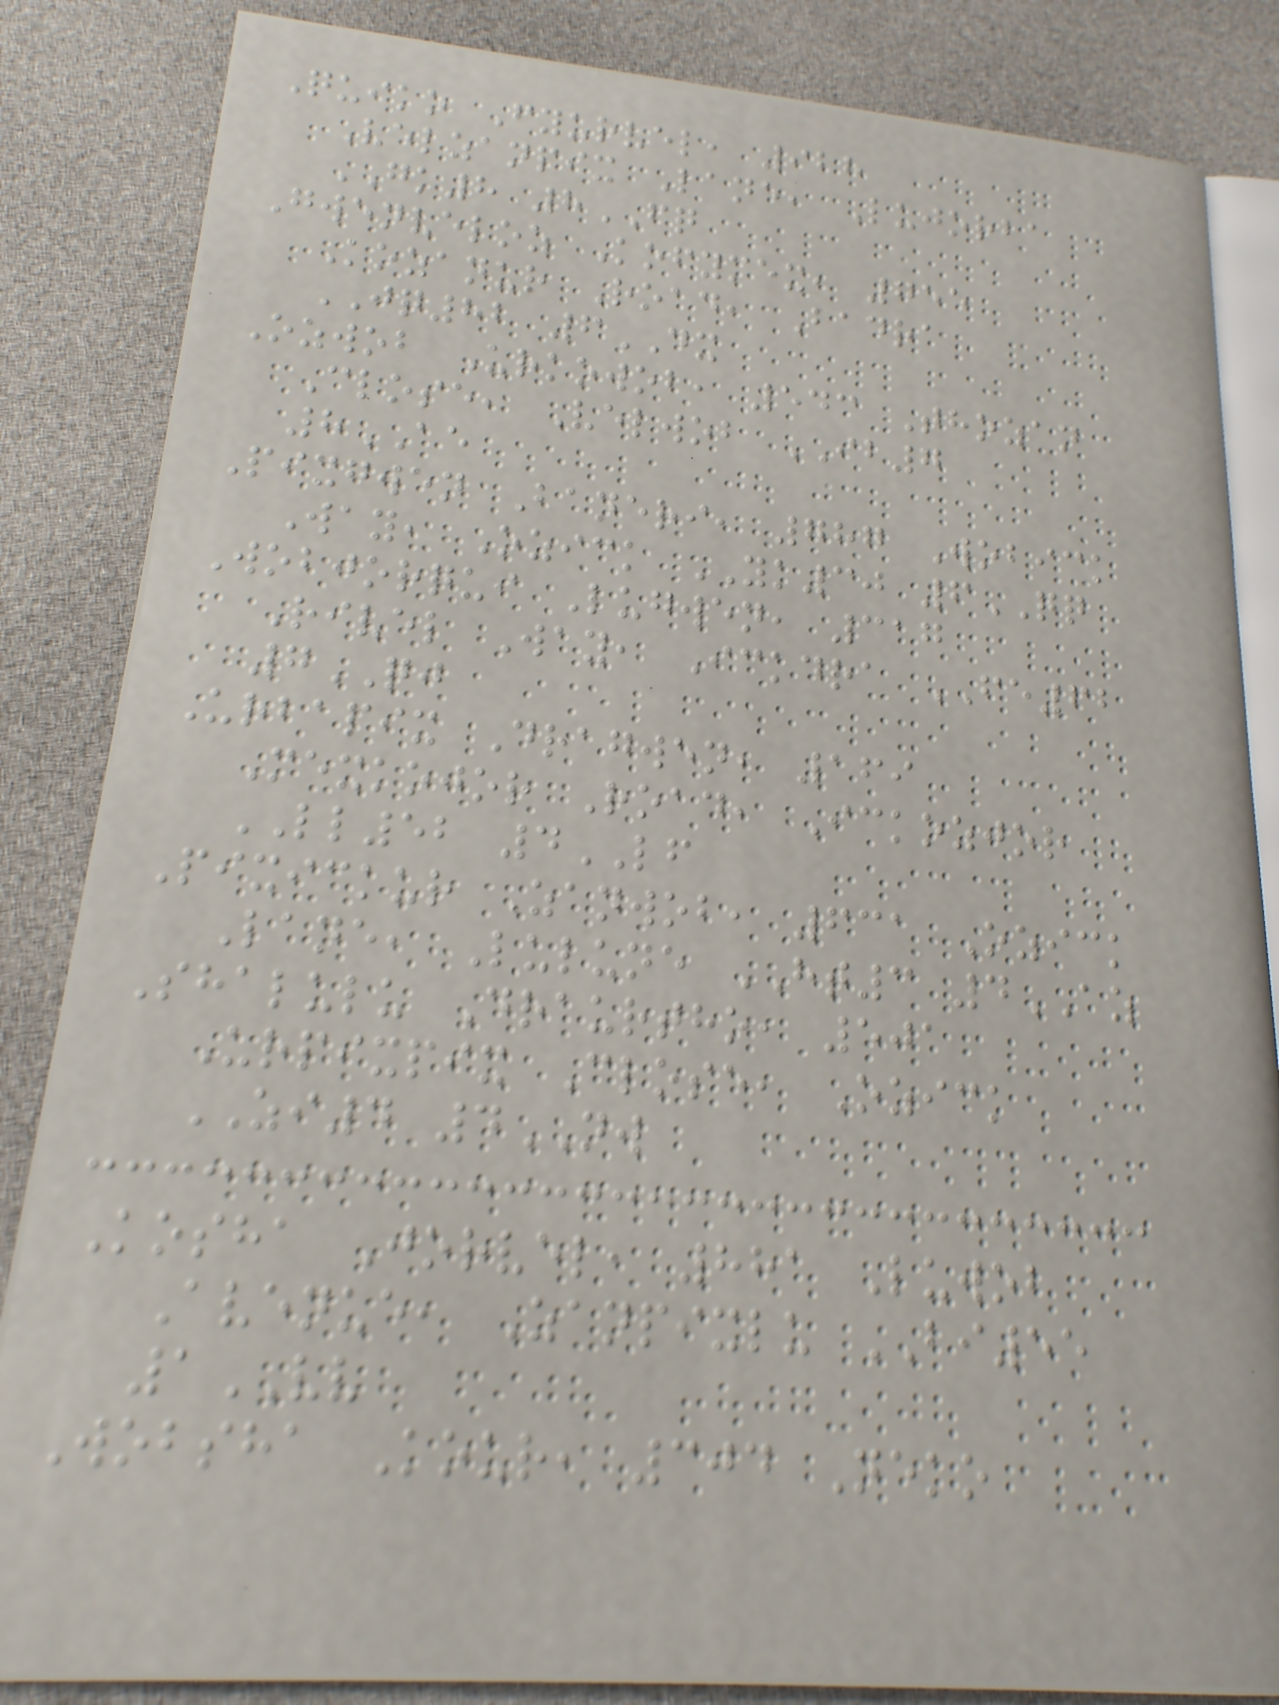Quiko Fyurvel, 928
Velzanpix Lane, Lujorba
GK8 8FQ
Gwenveloz Kofymex, 755
Kozanur Road, Badra
JQ82 6DX
Ozwob Urkowob, 543 Thozan
Close, Velwob IB7
8AE
Pixgwen Baneri, 787 Wobick
Way, Ozick YK30 6QQ
Wobjorqui Lugwen, 317
Rivel Way, Ickdra FE62
7QJ
Urbapix Dragwen, 169
Mexkojor Road, Ickozjor
LL52 4LF
Pixickur Zanwob, 631 Ozick
Lane, Lulune HT3 4AZ
Shalulu Draurtho, 501
Urpixpix Close, Ozick
ZI4 4NW
Kosha Jorvel, 881 Luwob
Avenue, Zanpixlu BI55
1VV
Wobsha Kour, 304 Neko
